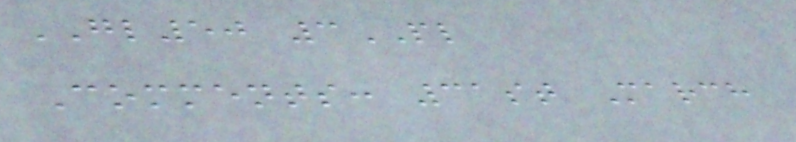GL50 3PL
Comments: 31st March
